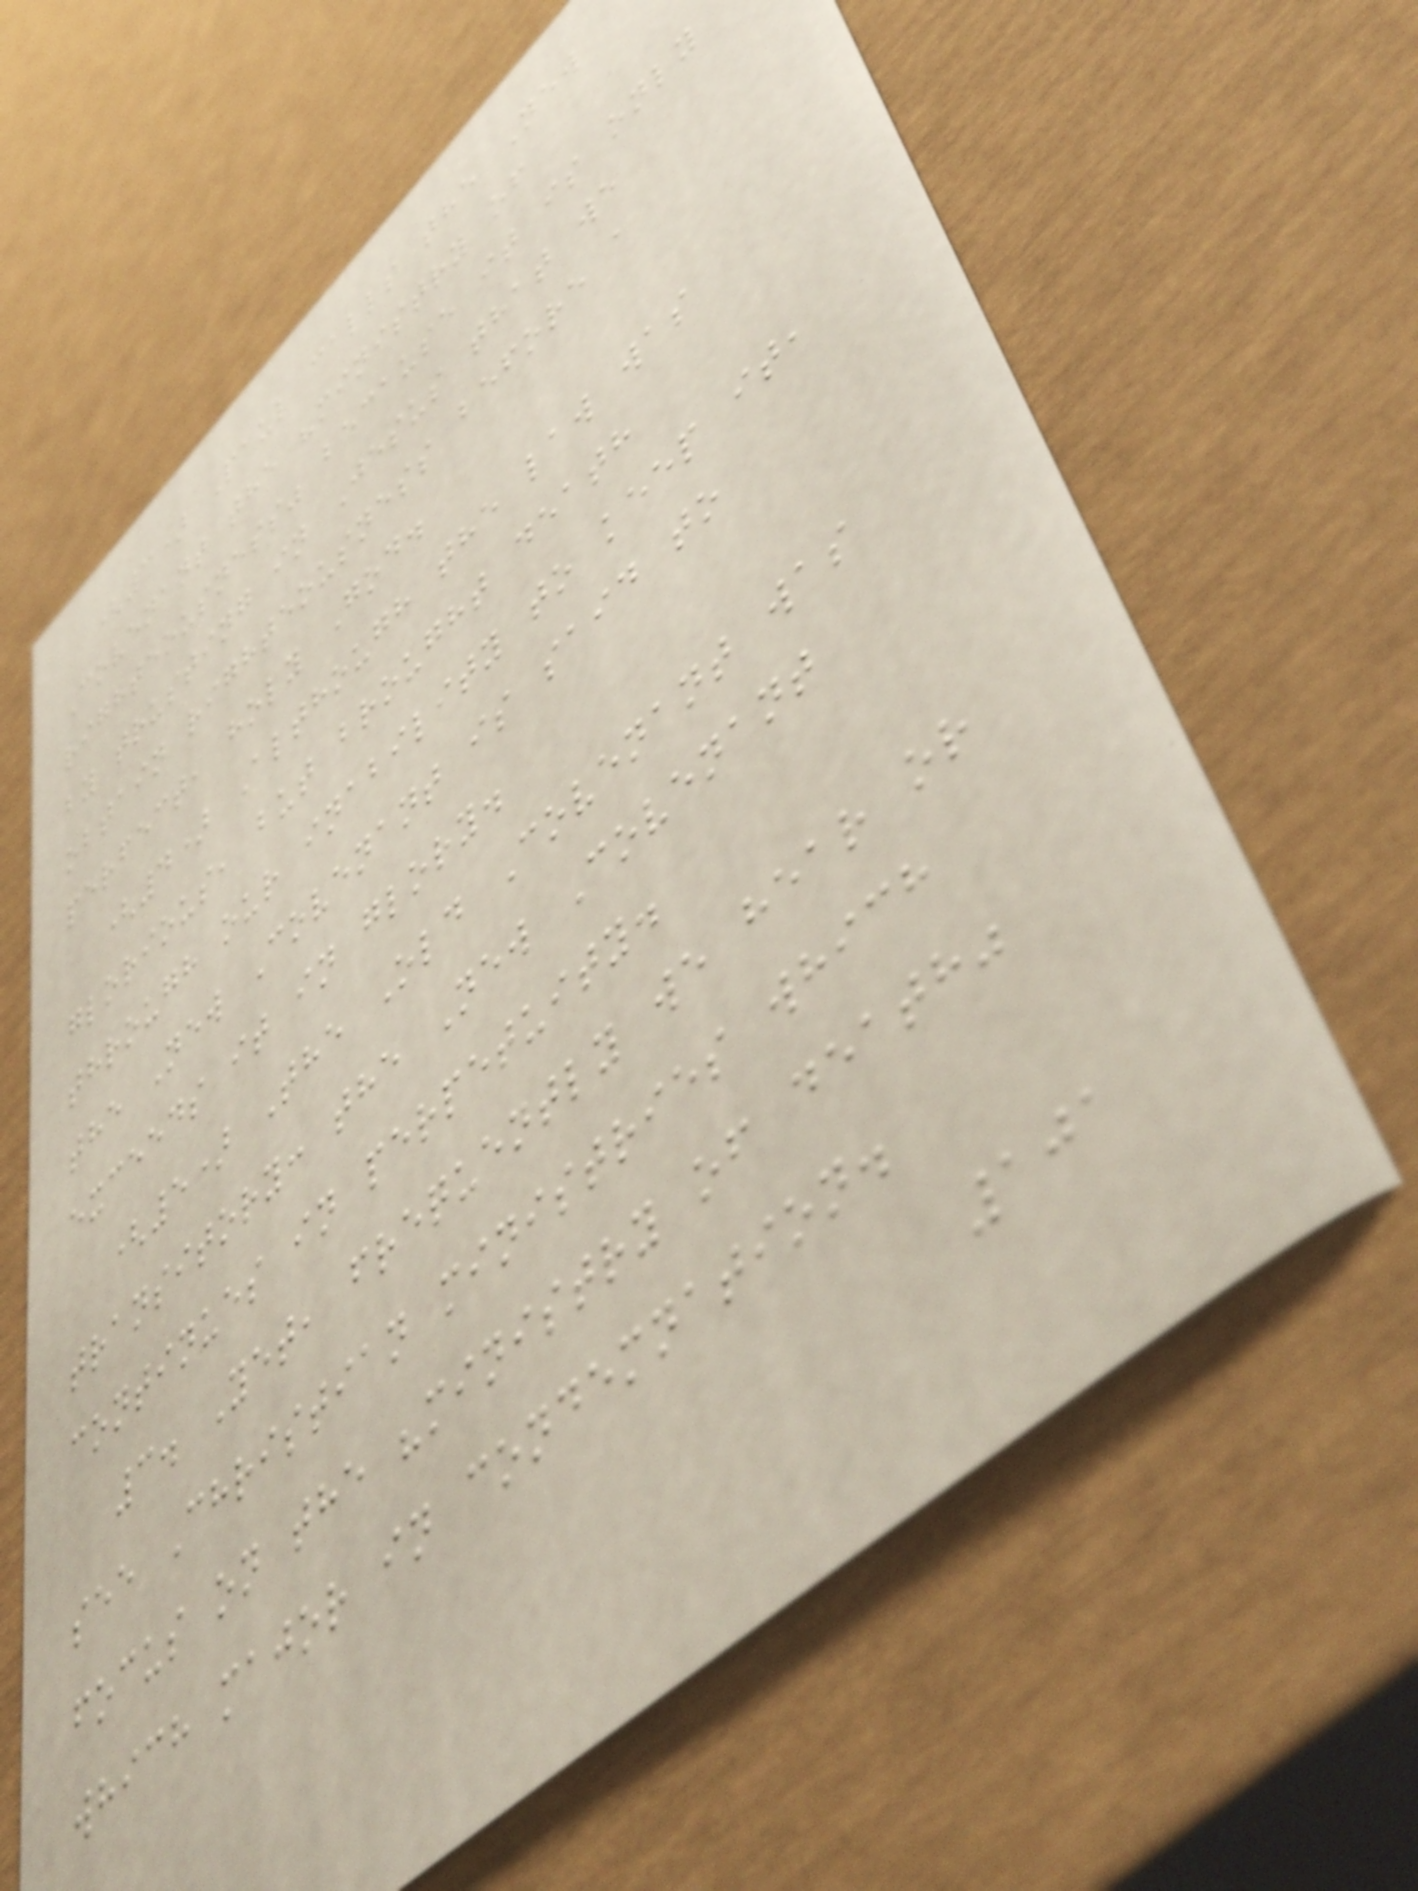(3) Paul calls the New
Covenant the "ministry of
righteousness" because it is only
by trusting in Jesus that we
obtain righteousness before a
perfect, holy God.
(4) Although the law was
glorious, but brought death
through our inability to keep it,
the New Covenant is said to
exceeds it in glory.
(5) The Old Covenant was
transitory: the New Covenant
continues in perpetuity.
3. Yet, frequently we hear or
see Christian ministries which
focus on the "ministry of death"
which major in condemnation.
101
